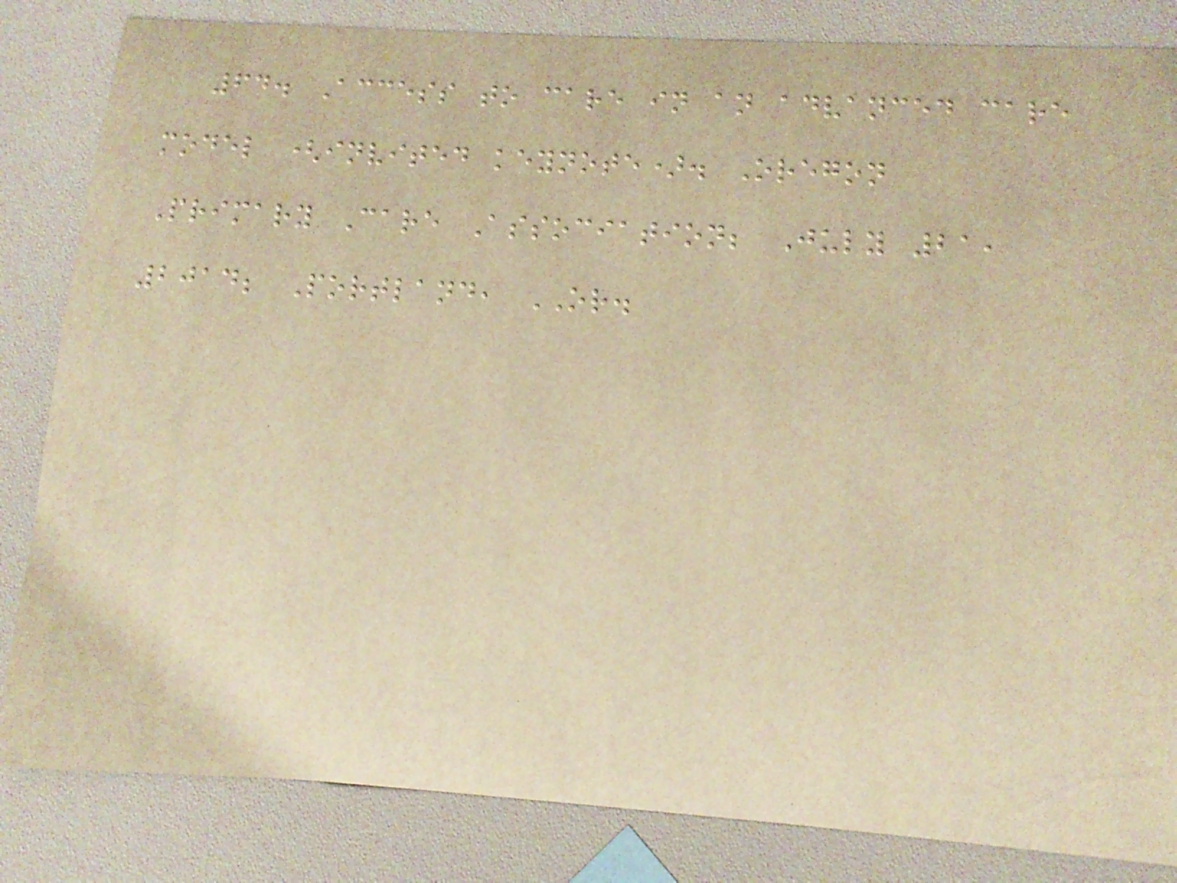64. Access to care in an advanced care
model (invited keynote). Oregon
Primary Care Association; July 21,
2014; Portland, OR.
